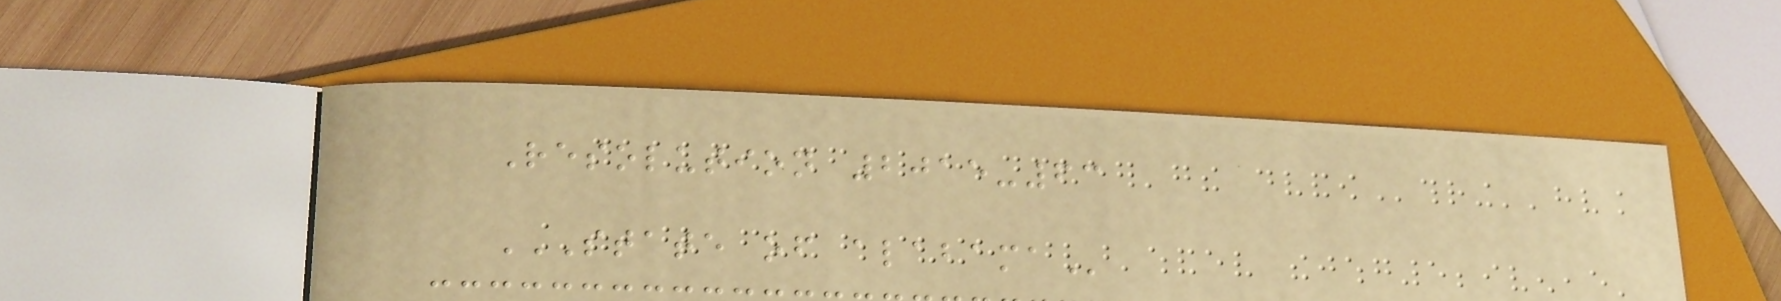Resolution 2015-63
STATE OF ALABAMA
